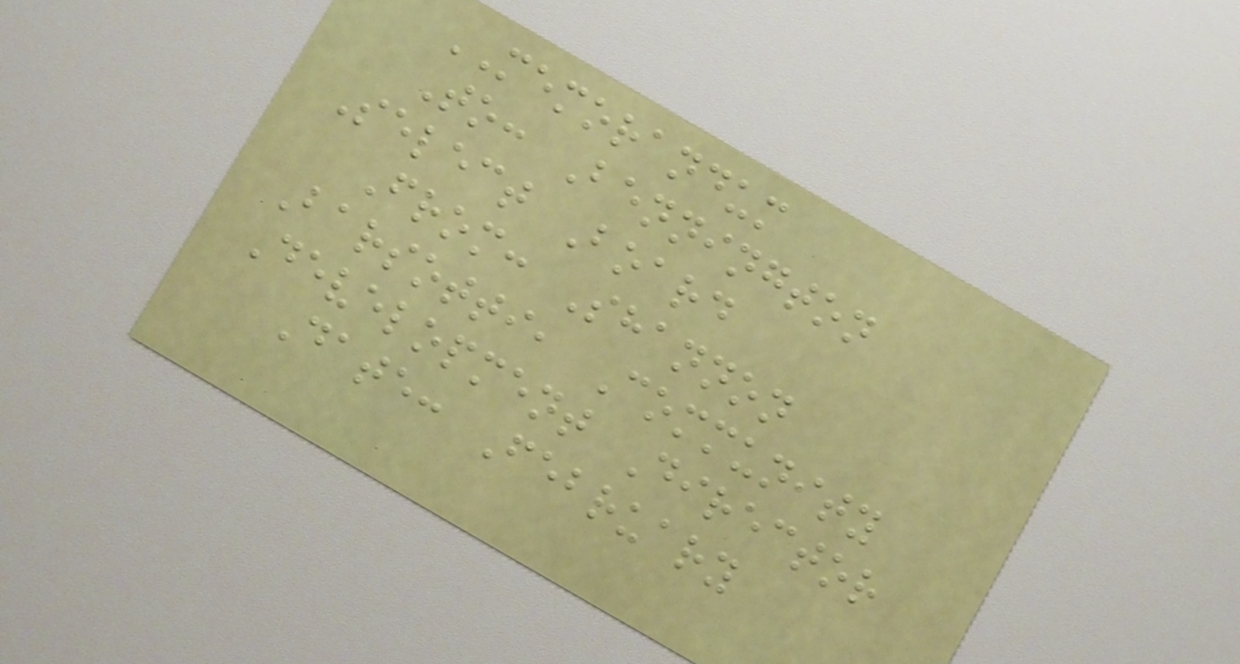MEMORANDUM
To: Bennington
Select Board
From: Shannon
Barsotti, Community
Development Director
Date: February
